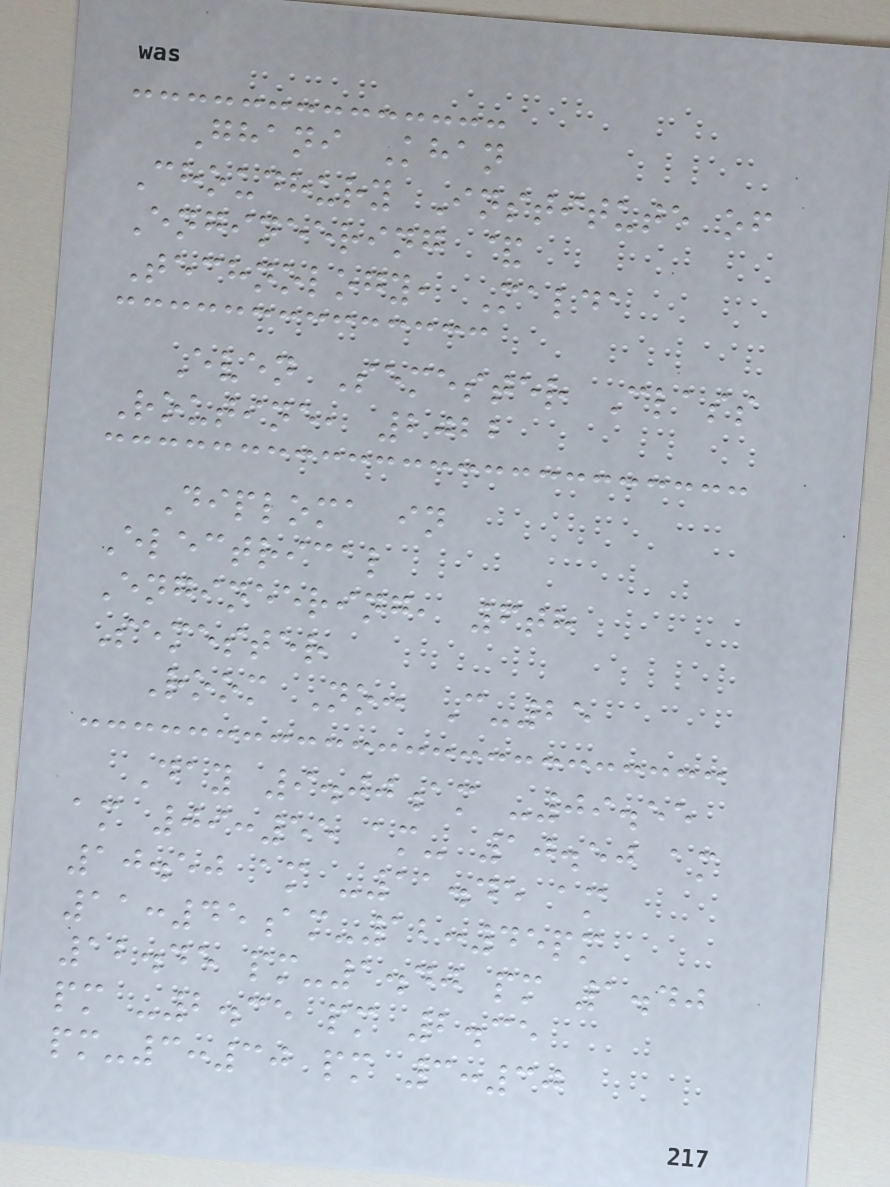Ghani Khan
Choudhury Institute of
Engineering &
Technology, Malda
Even Semester Class
Routine, 2022
Diploma in
Electrical
Engineering, 6th
Semester
Room No: C-25
Day 9.00am -09.55
am 09:55 am- 10.50 am
10.50 am -11.45 am
11:45am-12:45pm
12.45 pm-1.40 pm 1.40
pm -2.35 pm 2.35
pm-3:30 pm 3:30
